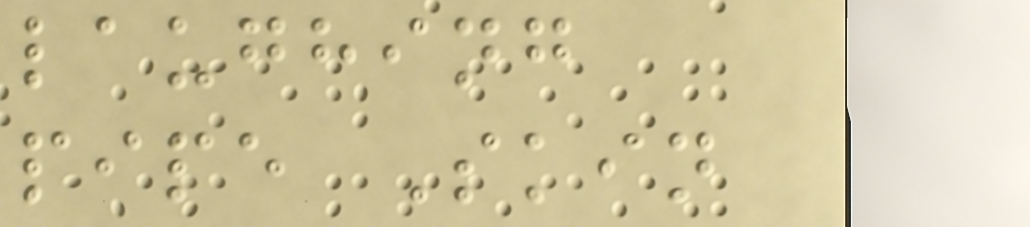laughing
pipe Skin
